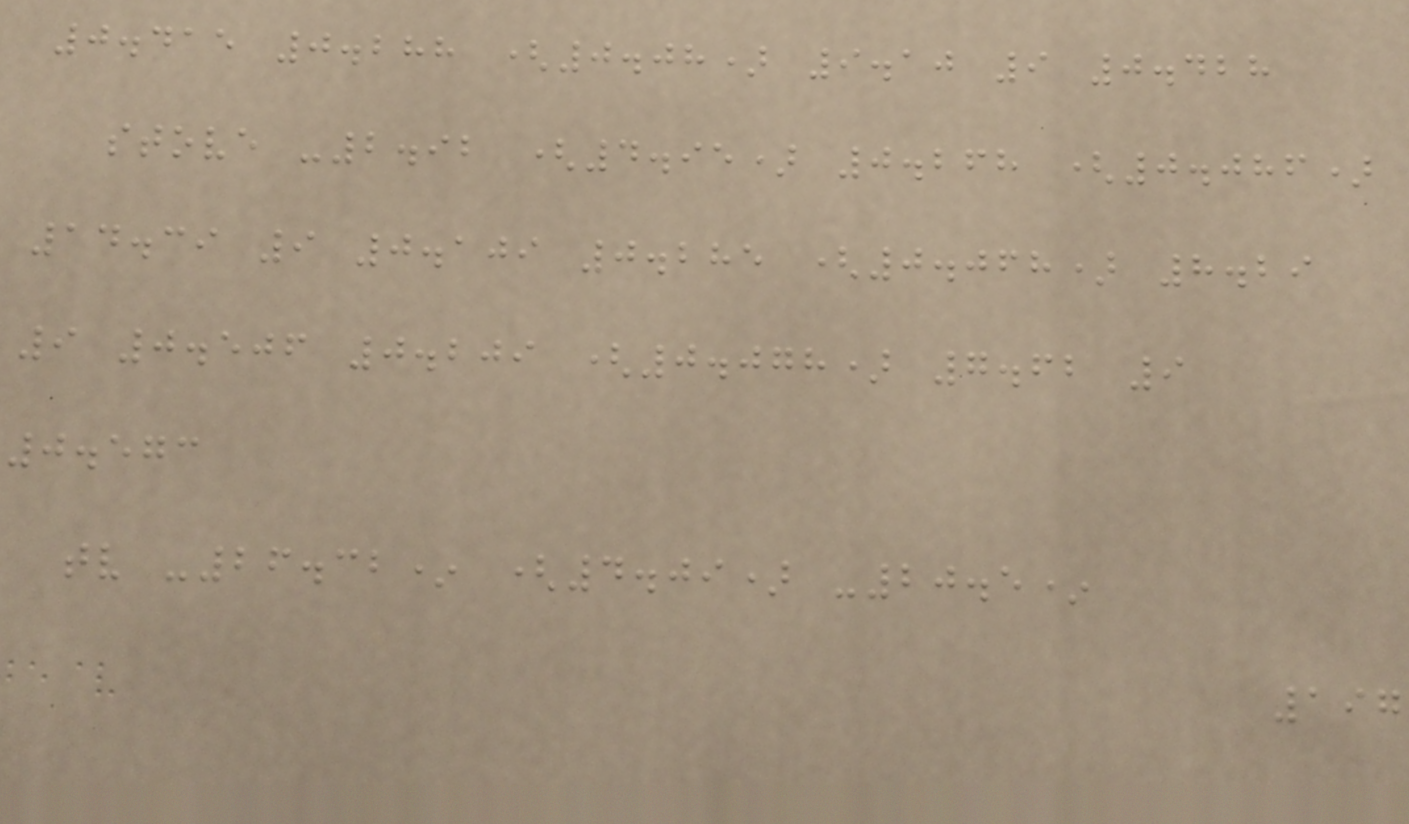0.415 0.288 (0.08) 9.10 9 0.428
stove -2.92 (4.95) 0.268 (0.086)
14.39 9 0.109 0.285 (0.068) 8.29
9 0.506 0.209 (0.078) 7.62 9
0.573
tv -26.32* (4.09) -20.5*
197
